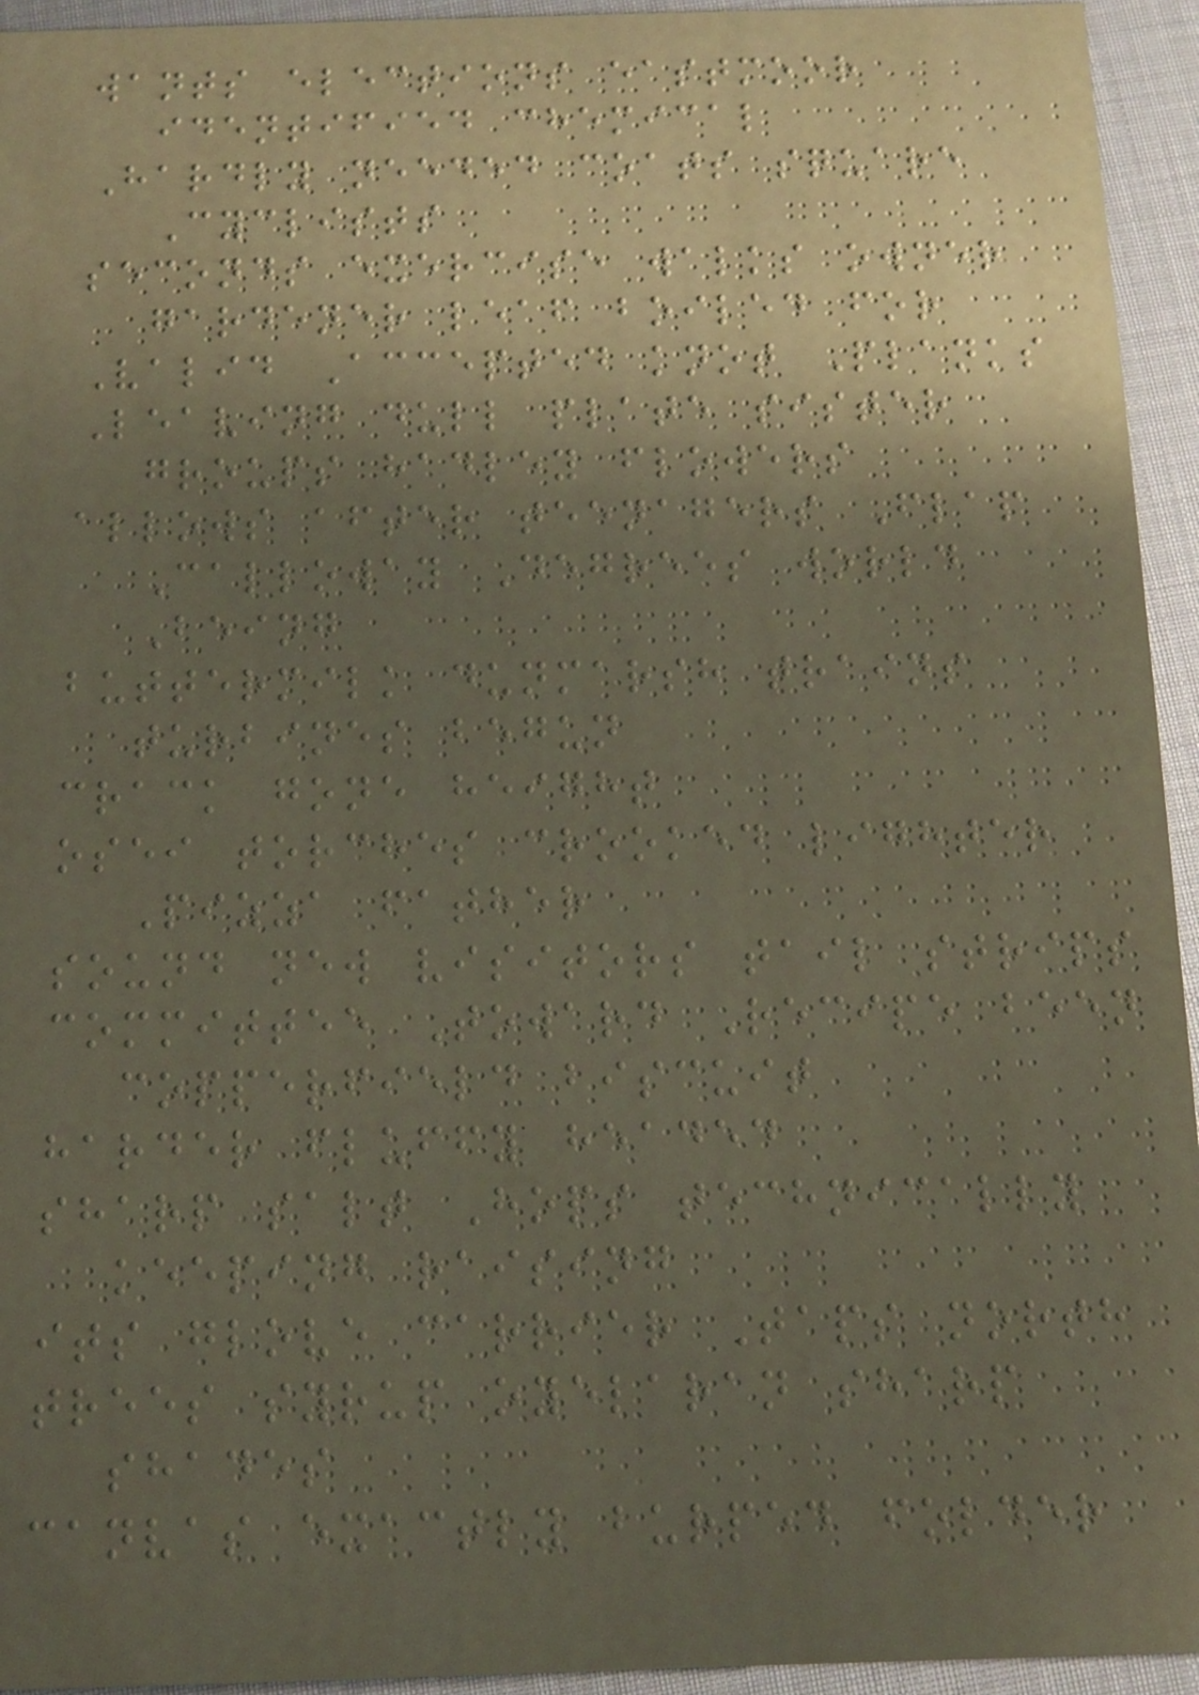wants elections eastmoor
identified chemical
Hardly needed coats square
Cyclists
seconds exercise walks owner
gardener leaf boiled for
Valid Accepted knot Planks
Leaving dull plate sister
groups hadley flowers
allows after teenagers Flap
Calloway Degrees world
Being
buttermilk dunmarsh trains
turbines begun
crack gone height
osei torches crooked lighter
Pizza father
sound new visitors tail strips
committee Toward Recipe been
copperfield biscuit
harder fluffy headed
sharp salt Hops technically
keeping raising
its glove carrier Taps north
trees syrup oyelaran sharp
shades
canvas exactly burped folder
